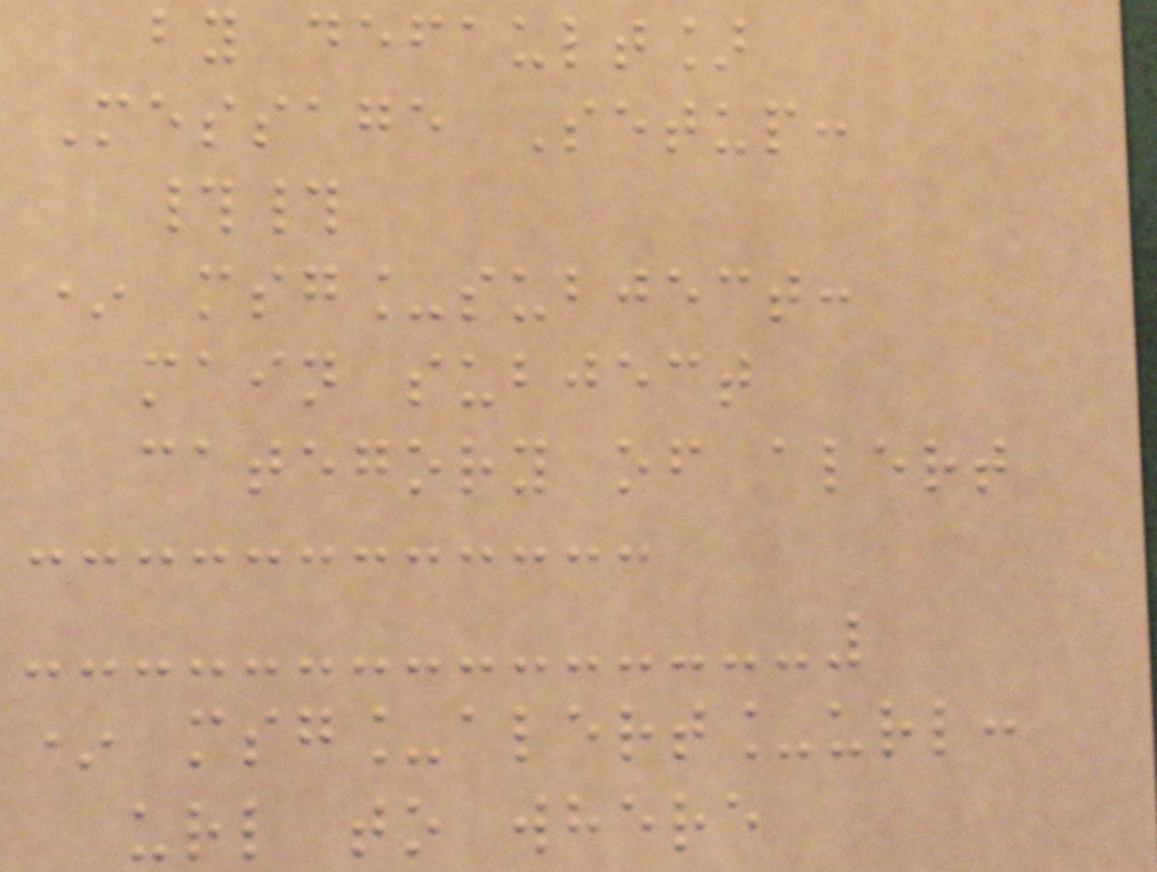by default]
Message Setup:
##
* msg_subject:
main subject
category of alert
* msg_alert_url:
url to where
